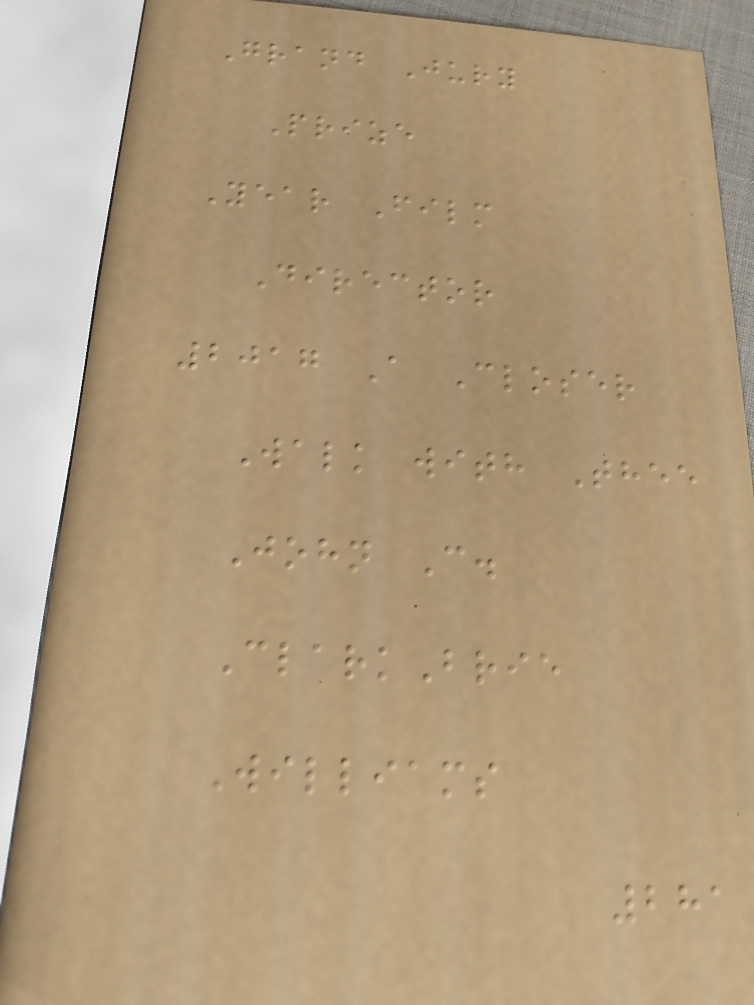Grand Jury
Prize
Year Film
Director
2017 A Closer
Walk with Thee
John C.
ClarkBrie
Williams
281
